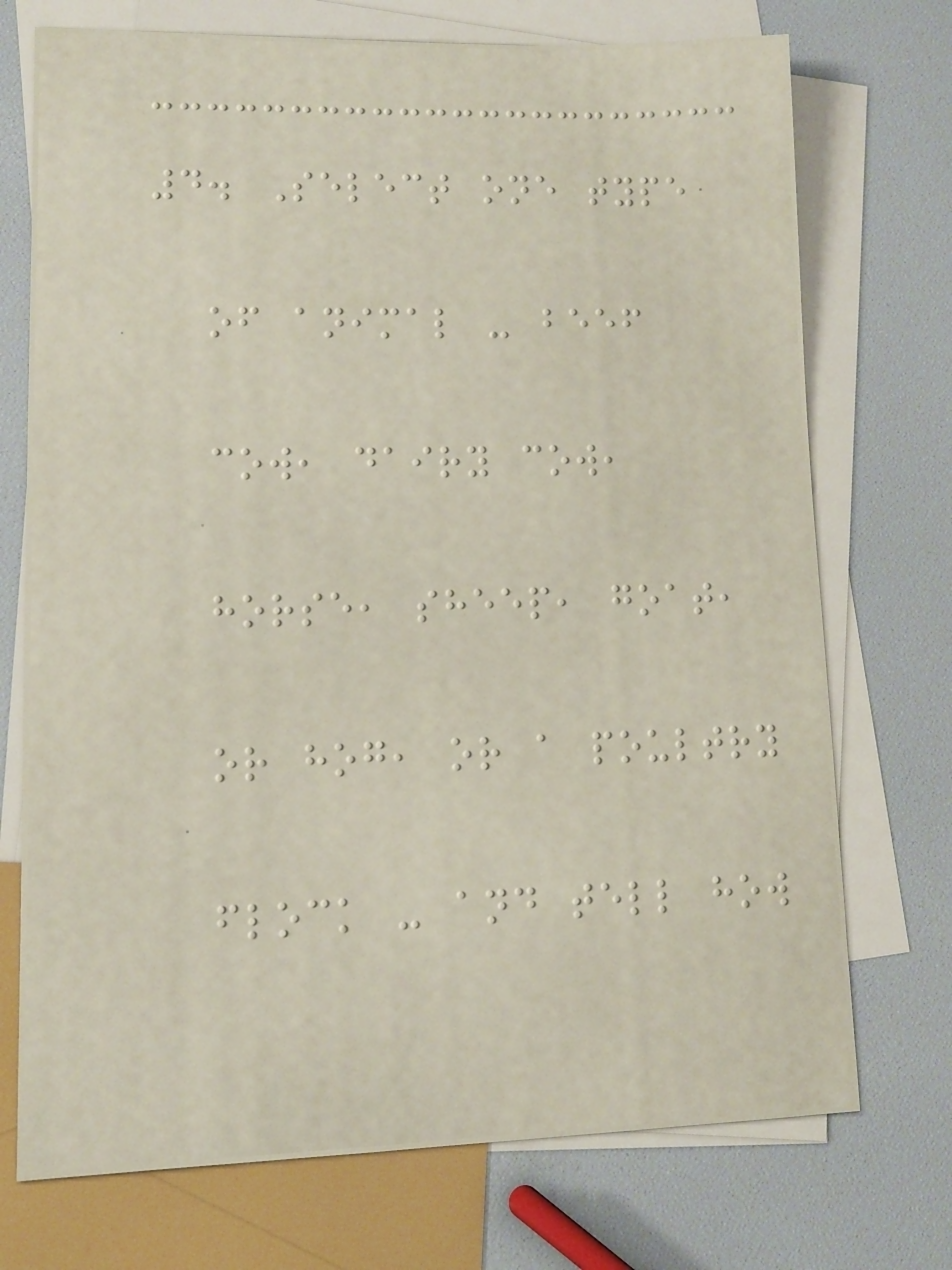4. Select one type
of animal - beef
cow, dairy cow,
horse, sheep, goat,
or hog, or a poultry
flock - and tell how
